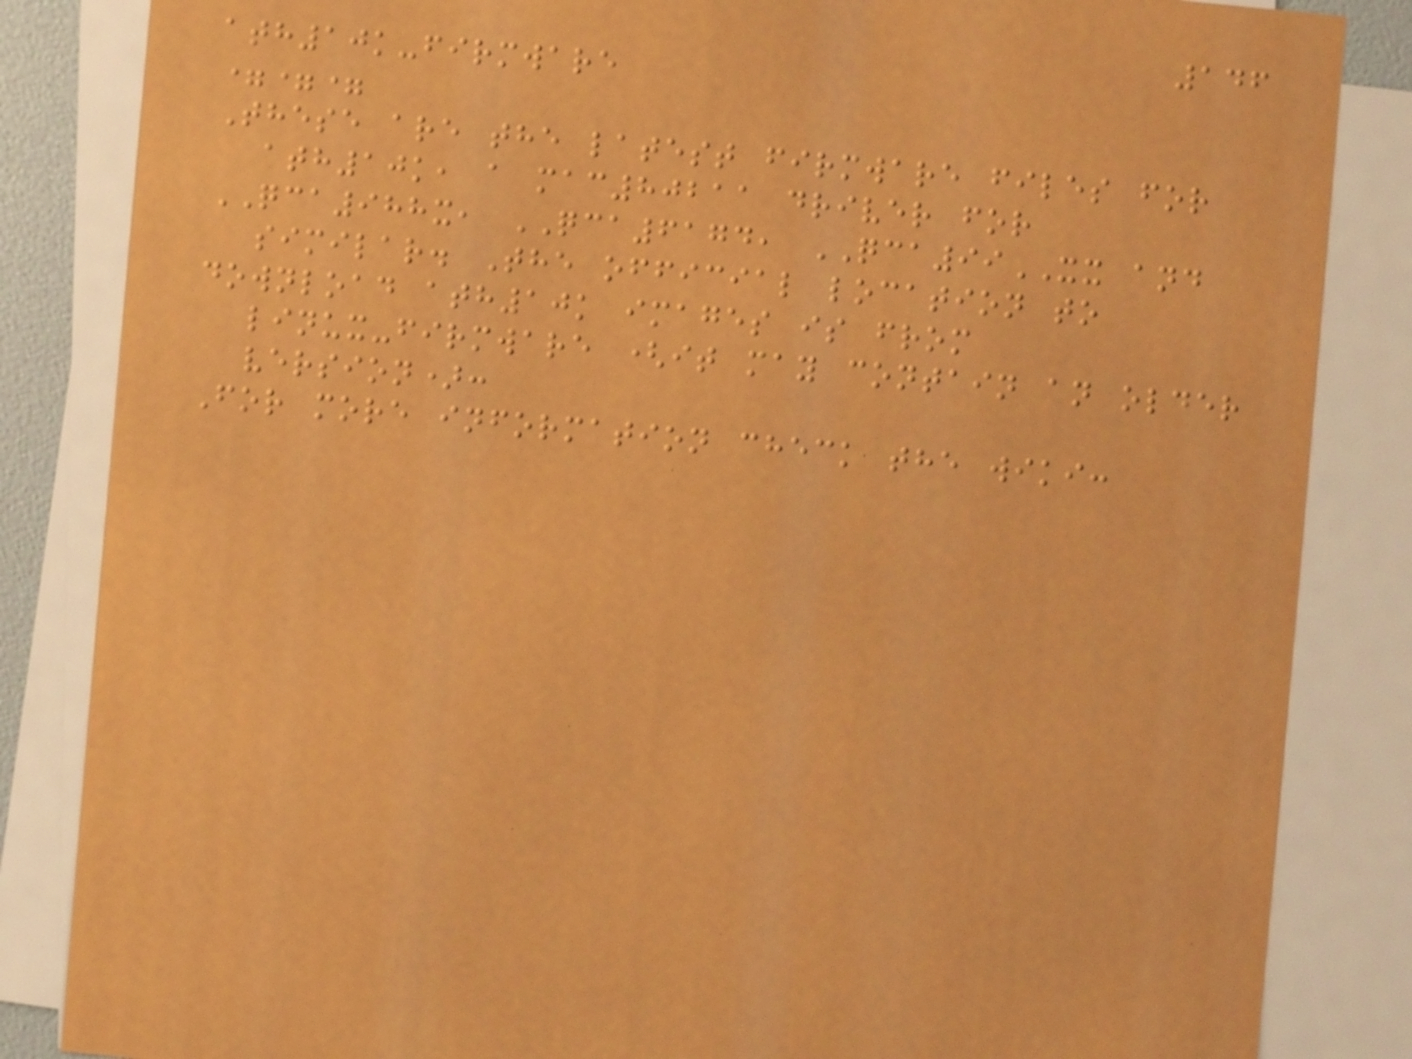146
ath10k-firmware
===
These are the latest firmware files for
ath10k, a mac80211 driver for
QCA988x, QCA6174, QCA99XX and
similar. The official location to
download ath10k images is from
linux-firmware (it may contain an older
version):
For more information check the wiki:
